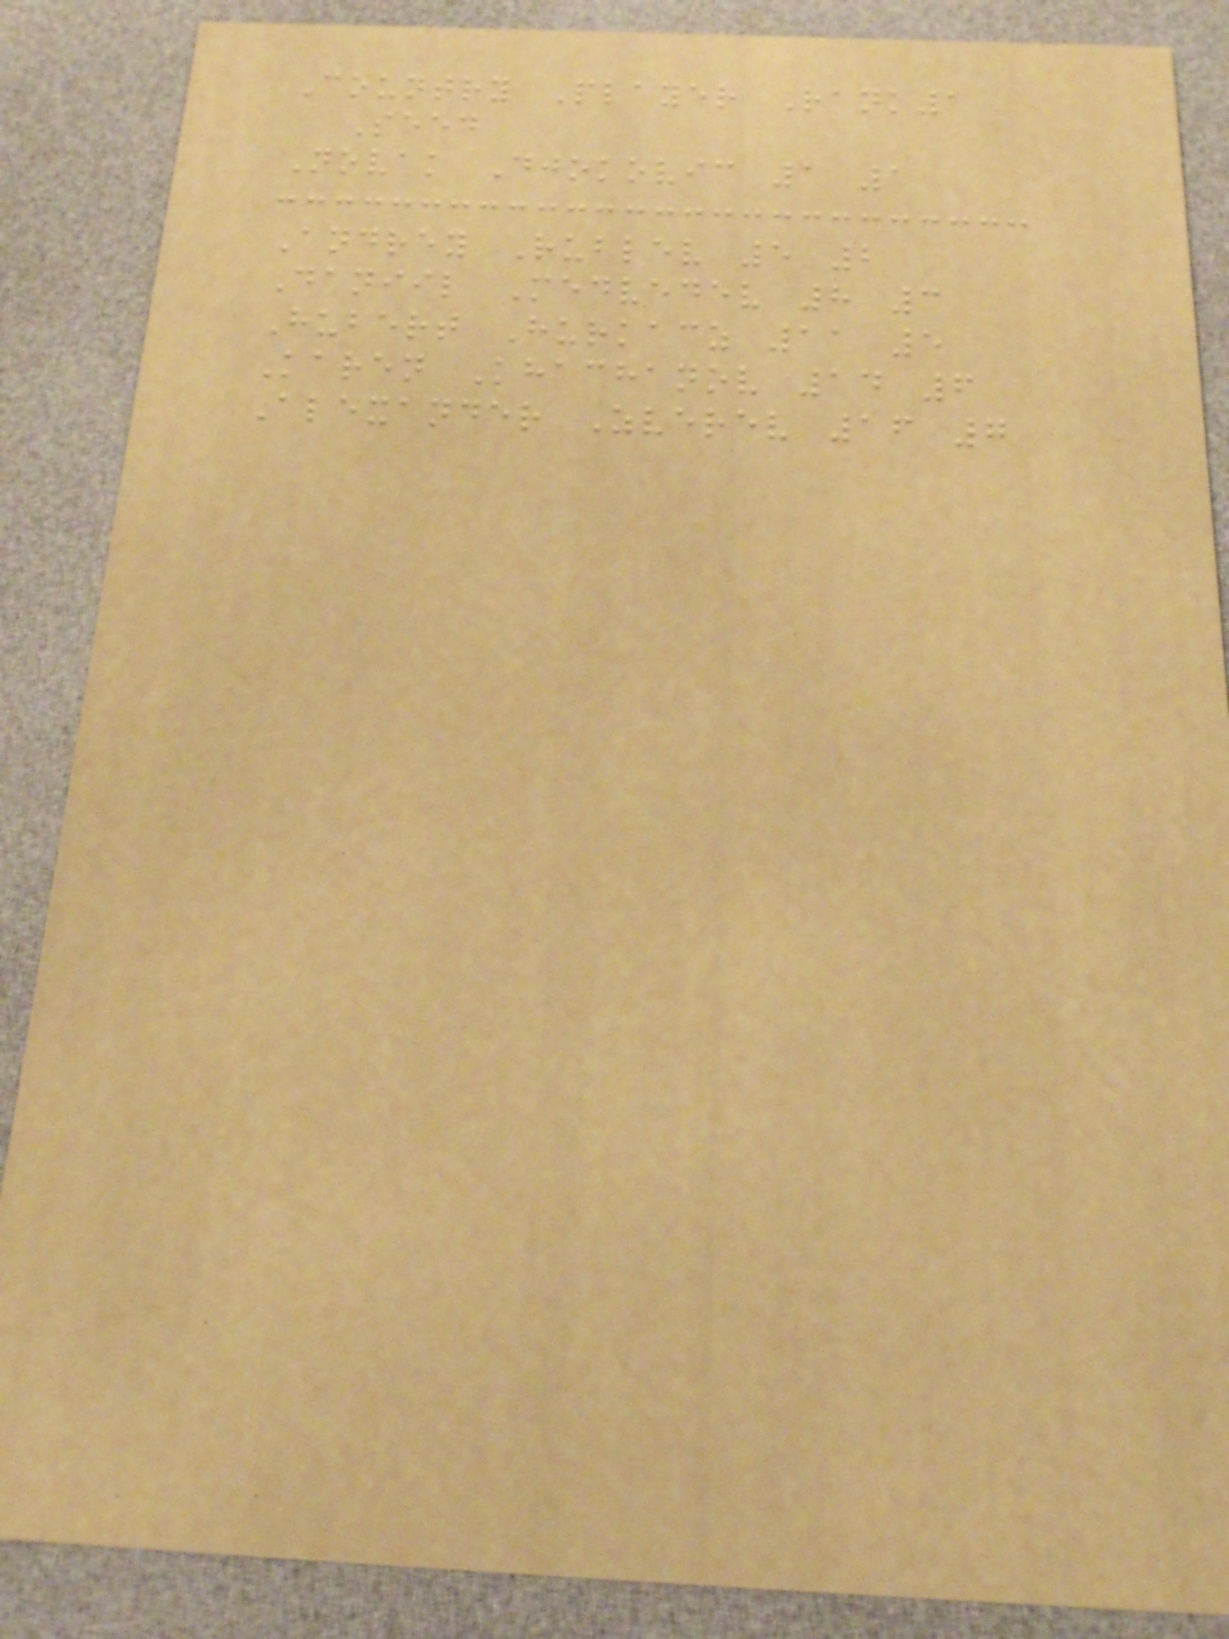Country Player Rank1
Seed
Novak Djokovic 1 1
Andrey Rublev 5 2
Daniil Medvedev 8 3
Hubert Hurkacz 11 5
Karen Khachanov 14 6
Alexander Zverev 16 7
